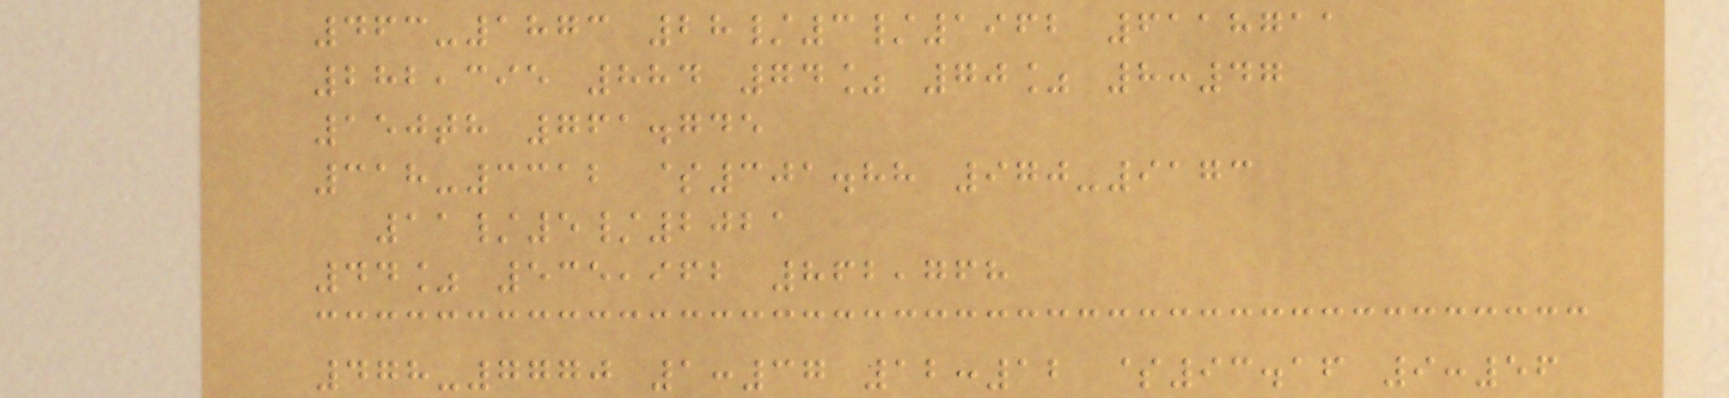463-1873 28/3/1962 6118711
282,395 884 74% 70% 8:47
150th 761.745
318-3312 $301.88 970-9173
11/5/2021
44% 535,962 862,768
478-7770 1:37 12:12 $93.16 9:56
